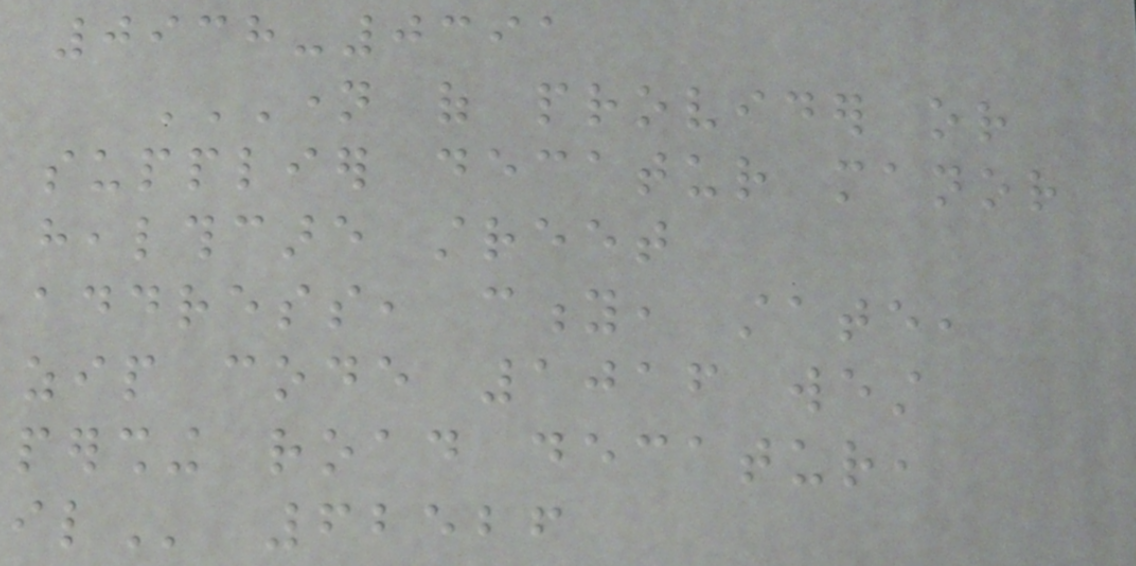0938-0391
NAME OF PROVIDER OR
SUPPLIER DECATUR MANOR
HEALTHCARE STREET
ADDRESS, CITY, STATE,
ZIP CODE 1016 WEST
PERSHING ROAD DECATUR,
IL 62526
